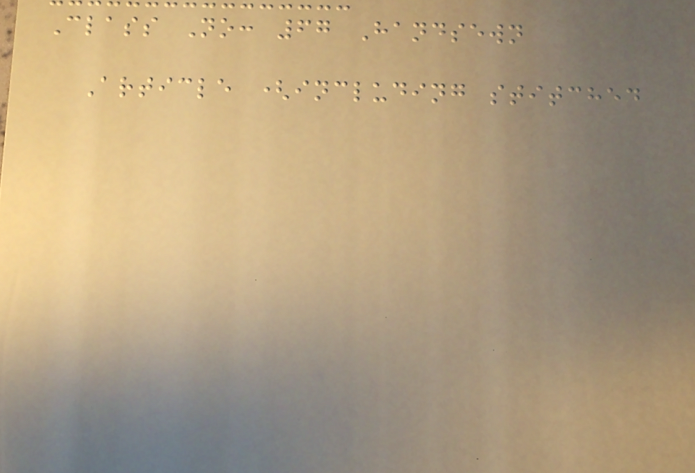Class No: 67 Handsewn
Article (including stitched
